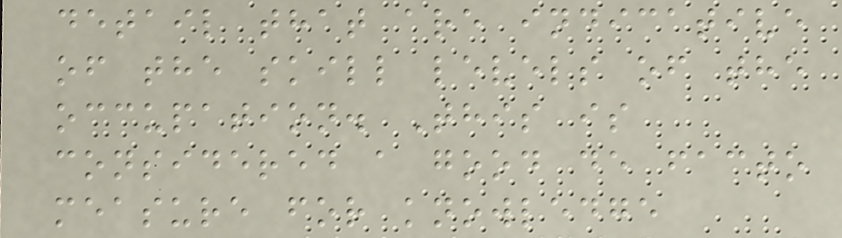detail that are indicative
of the skill levels of the
occupation. This is
considered a good de facto
measure for knowledge
